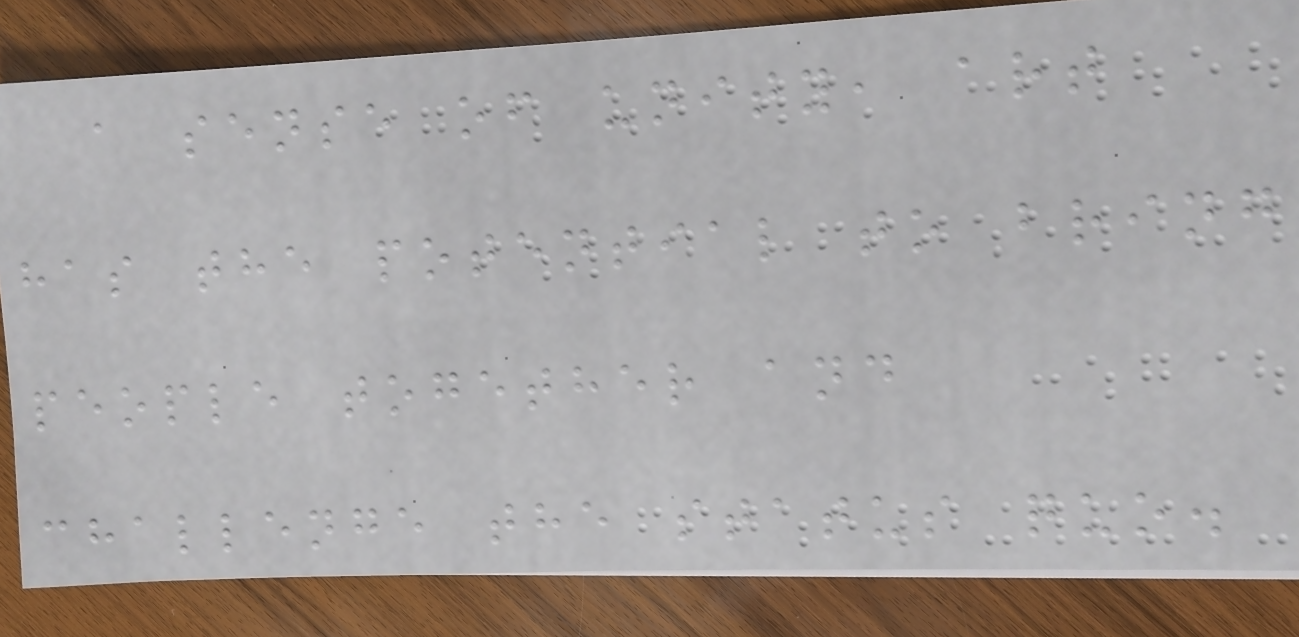a sense of unity, art
has the potential to bring
people together and
challenge the status quo.
